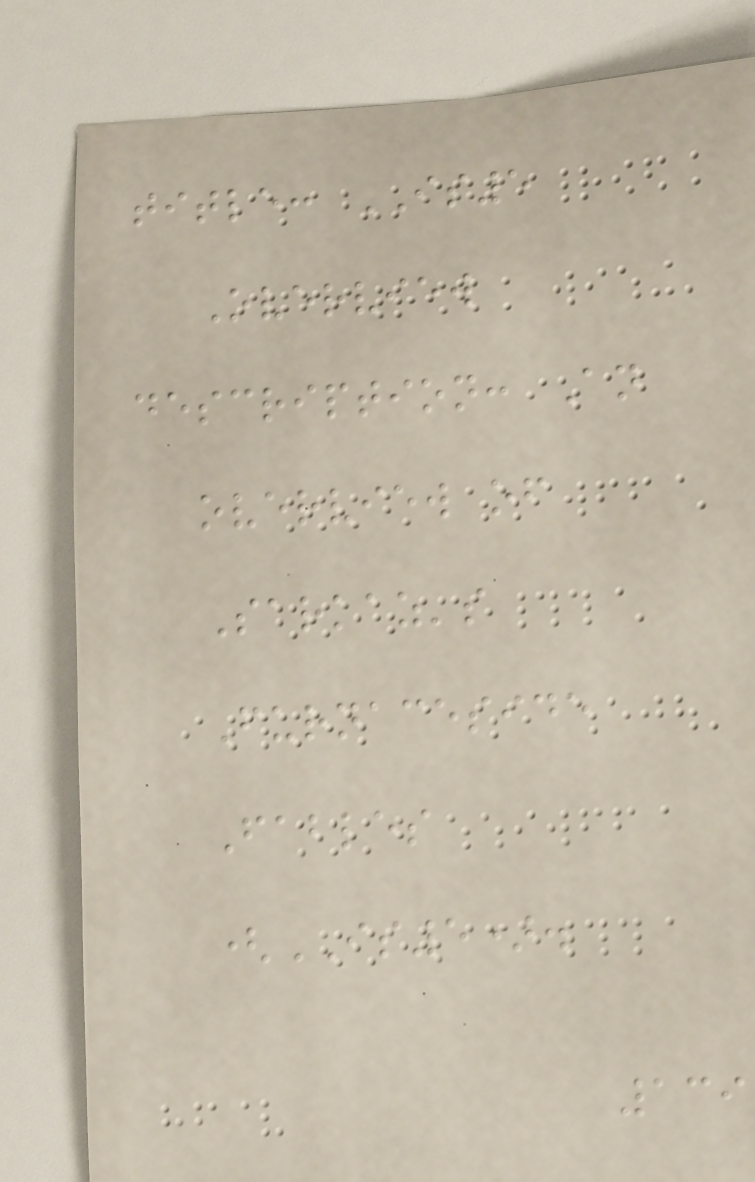title: IS5
Overview
description: An
overview of
Sarkaz's
Furnaceside
Fables
(IS5).
139
